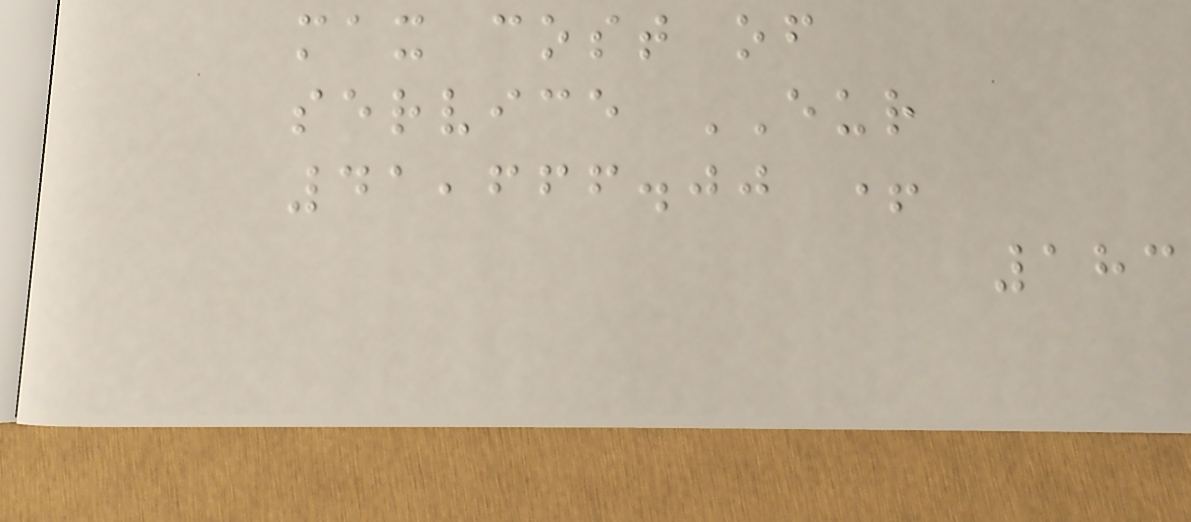max cost of
service EUR
41,666.00 +
183
